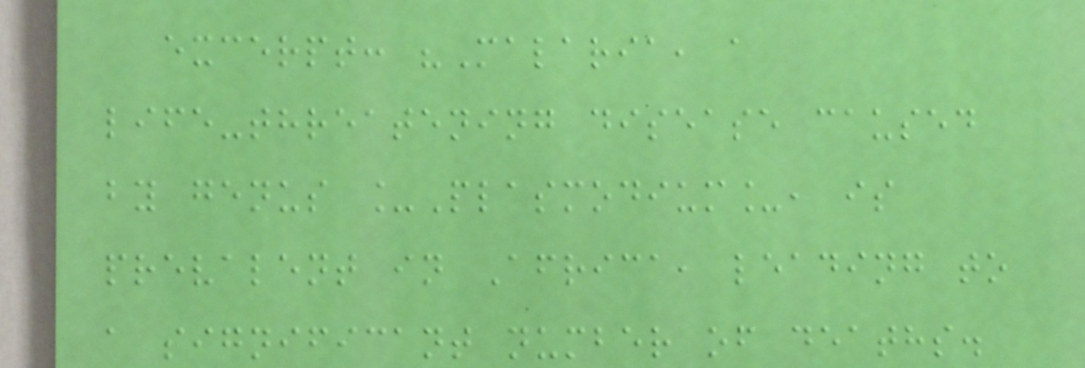excerpt: "Malaria, a
life-threatening disease caused
by genus _Plasmodium_, is
prevalent in Africa, leading to
a significant number of deaths.
